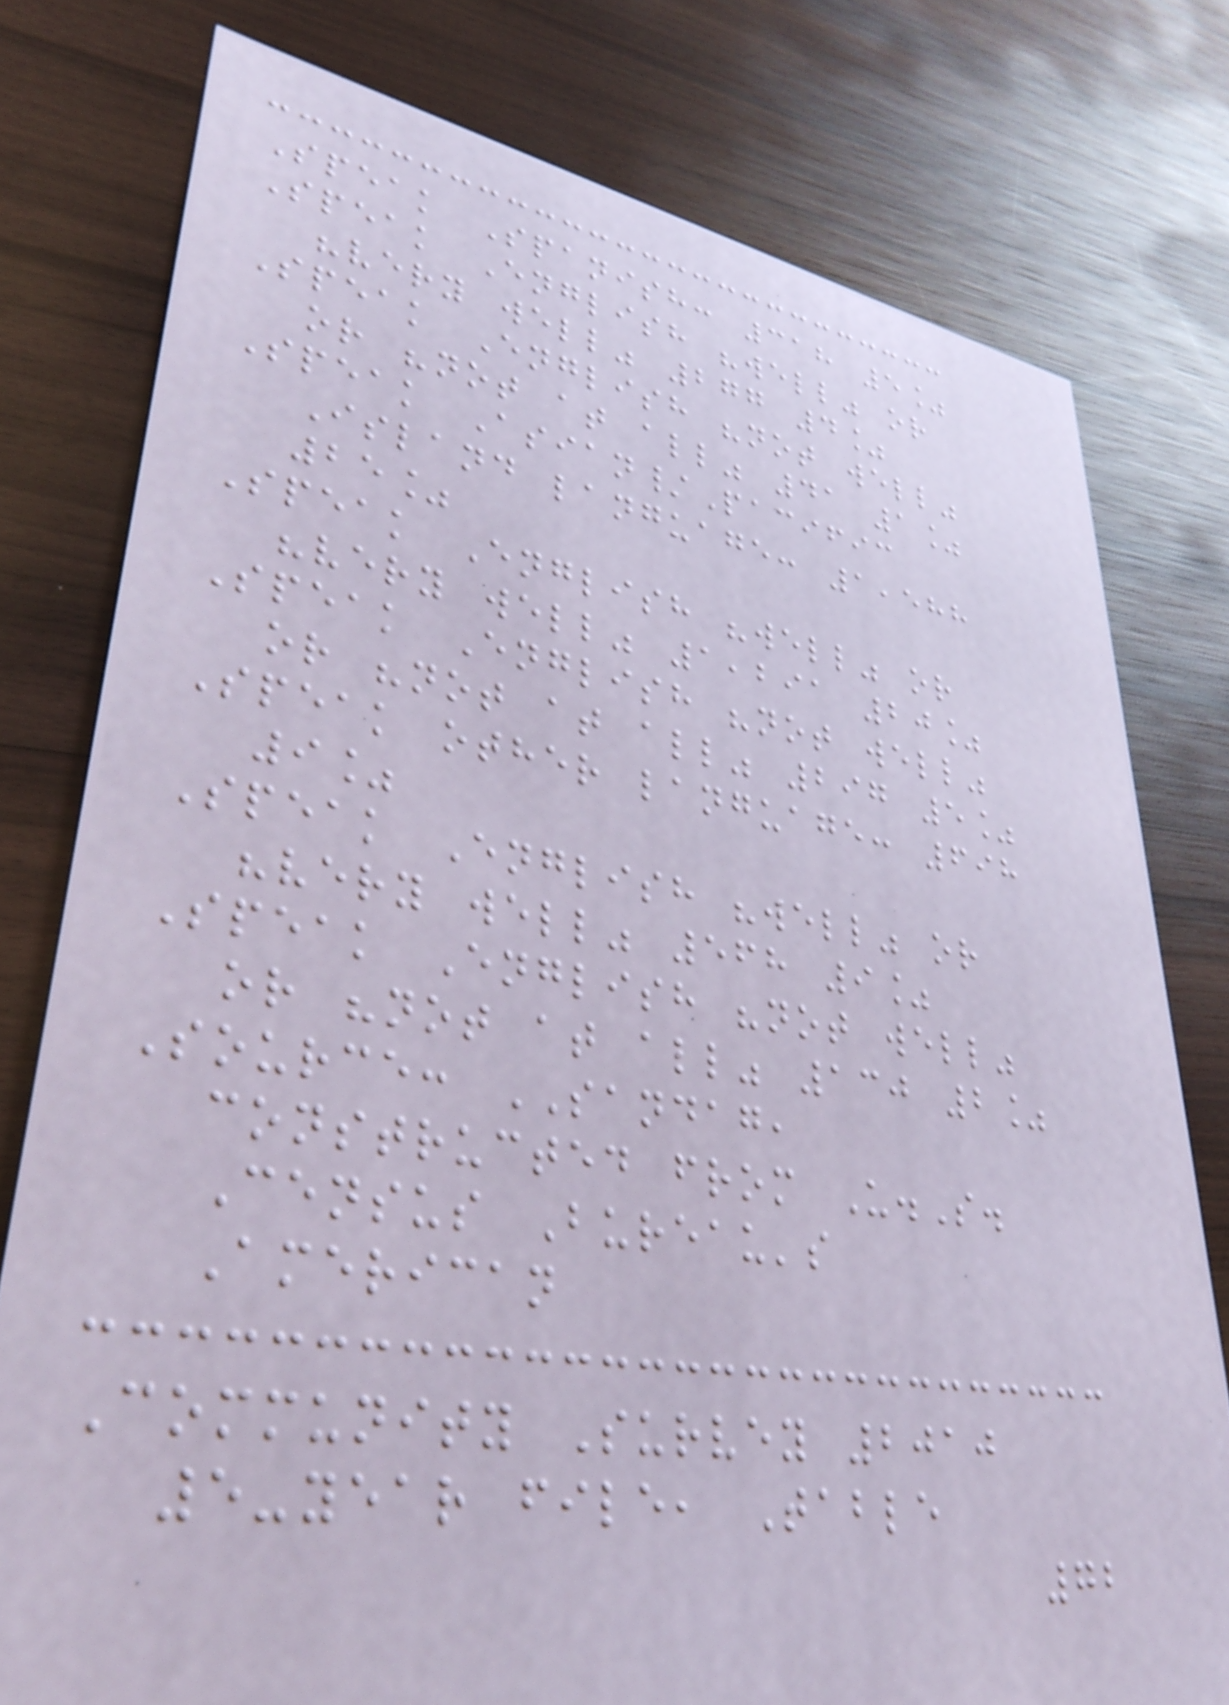Speak Spanish: 318 5%
Speak English "well" or
"very well" 277 4%
Speak English "not well"
or "not at all" 41 1%
Speak Asian/Pacific
Island language: 1,588
25%
Speak English "well" or
"very well" 1,291 20%
Speak English "not well"
or "not at all" 297 5%
Speak other language: 698
9%
Speak English "well" or
"very well" 568 9%
Speak English "not well"
or "not at all" 130 2%
Source: SANDAG,
constructed from U.S.
Census Bureau's
American
Community Survey 2010
5-year file, Table
72
